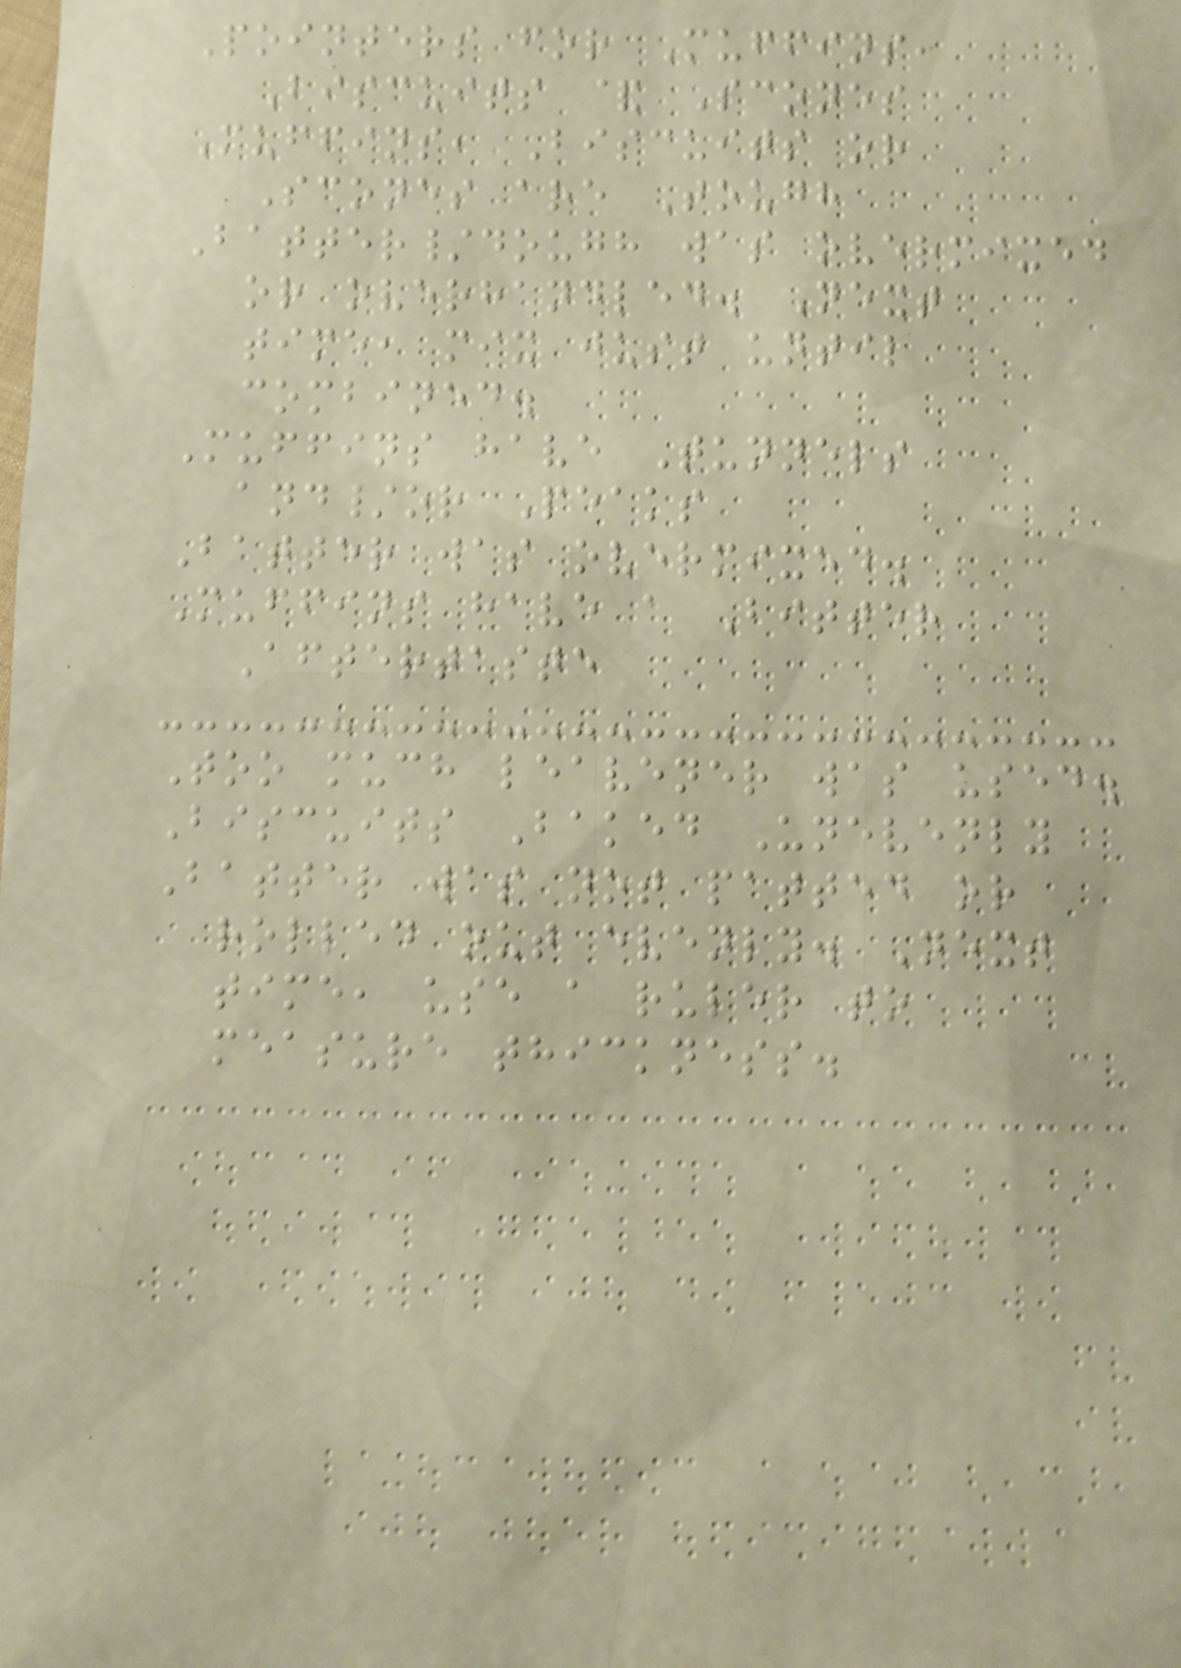Pointers for Muffins,
Biscuits & Scones
Muffins, Biscuits or
Scones are Tough
Batter/dough was overmixed
or overhandled. Next
time, mix just until
combined.
Muffins have Tunnels
and/or Peaks
Batter was overmixed.
Muffins have a Bitter
Aftertaste
Too much leavener was used.
Biscuits Baked Unevenly
Batter was not patted or
rolled out evenly. Next
time, use a ruler to
measure thickness.
